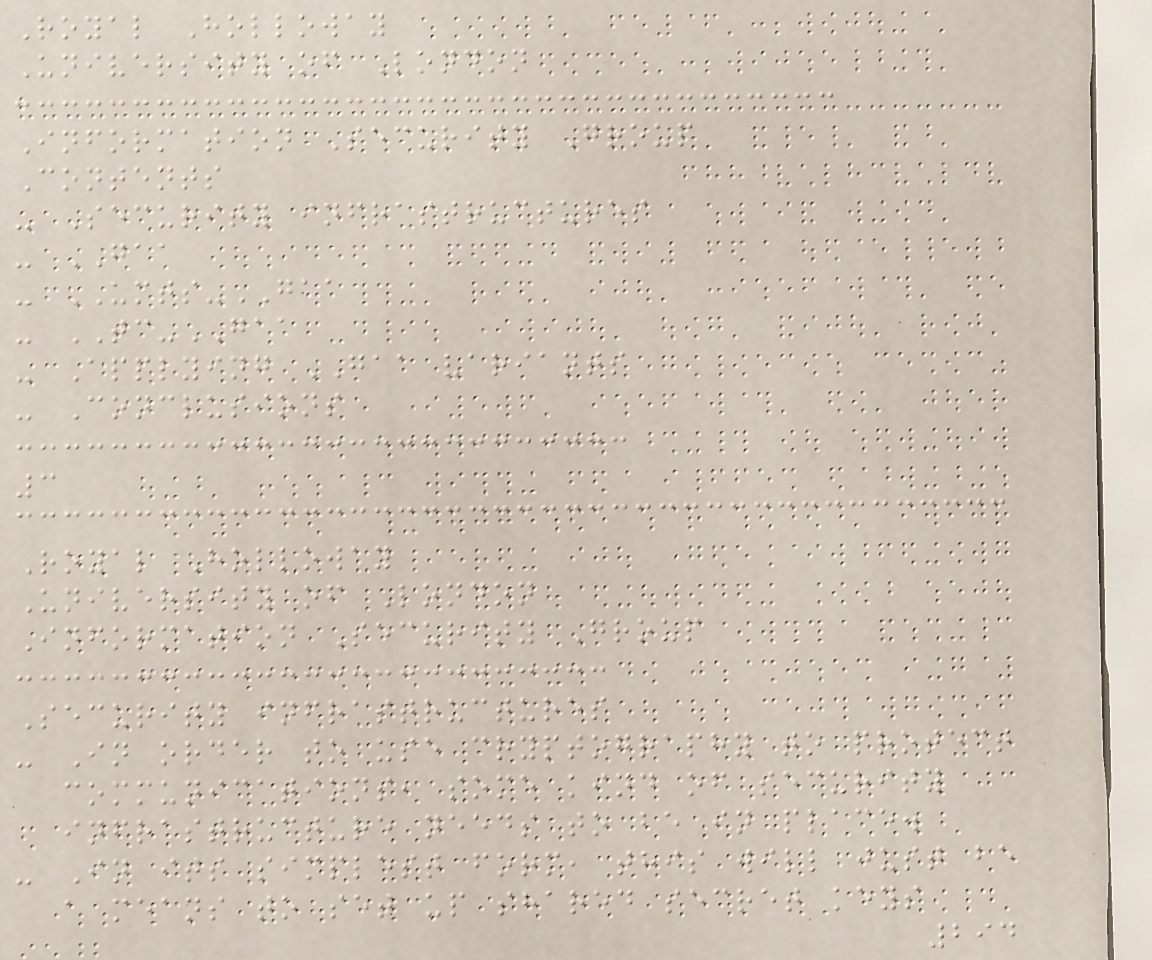Royal Holloway
University of London
Information Security Group
Contents
- Security infrastructures
- GAA
- UMTS-GAA
- TC-GAA
- Applying GAA variants
- Conclusions
3
Royal Holloway
University of London
Information Security Group
Security infrastructures
- In order to use cryptography to protect
communications, some kind of security
infrastructure needs to be in place.
- In its simplest form, this will just be
a means to set up shared secret keys
294
